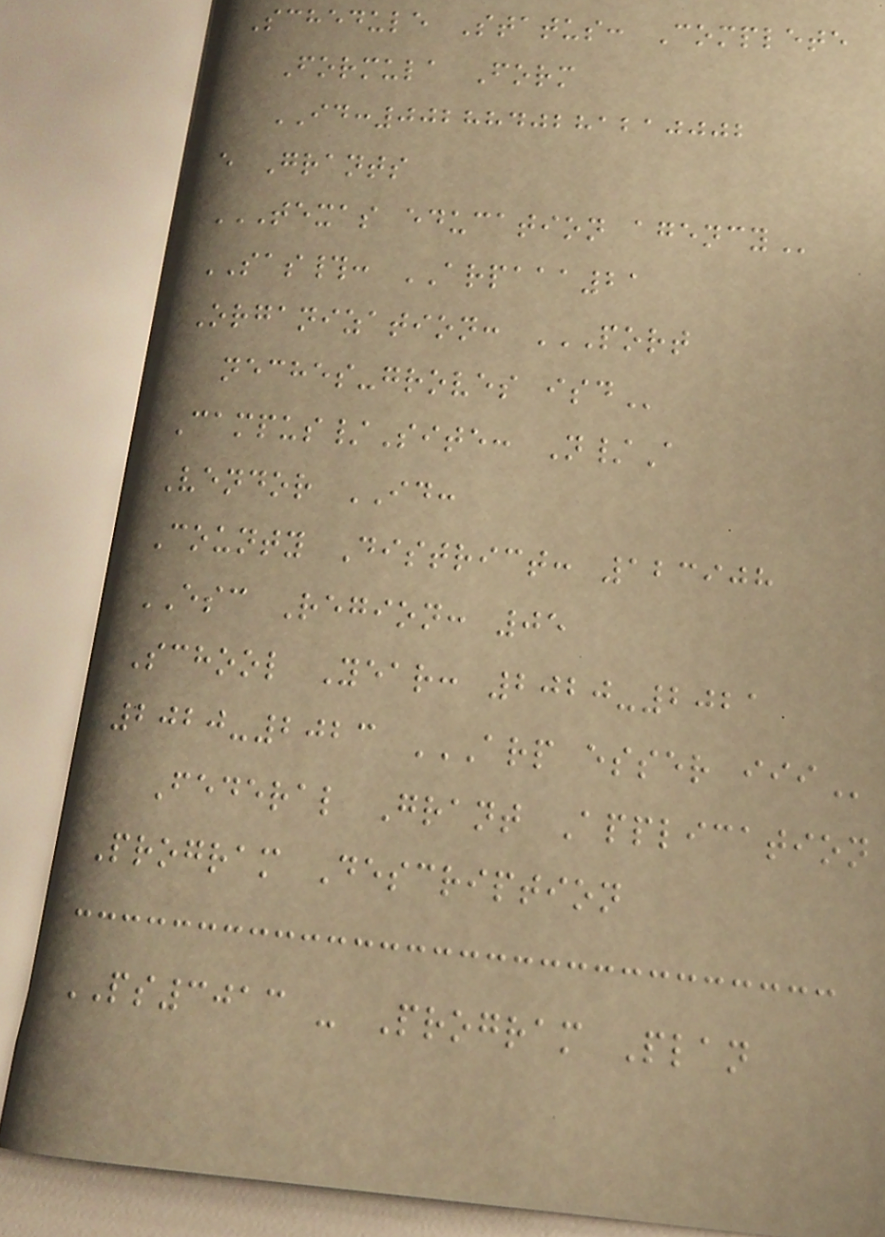Schedule Status: Complete
Formula Form
ID:0028840281210002
e Grants
TEXAS EDUCATION AGENCY
SAS#: ARPAAA21
Organization: PORT
NECHES-GROVES ISD
Campus/Site: N/A
Vendor ID:
County District: 123908
ESC Region: 05
School Year: 2020-2021
2020-2023 ARP ESSER III
Federal Grant Application
Program Description
PS3013 - Program Plan
